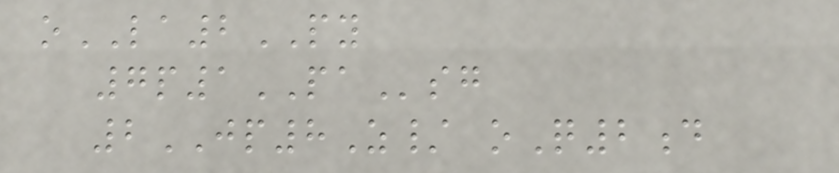oLA2PY
7p1PAsg
2JP8Z/ oQ2d
